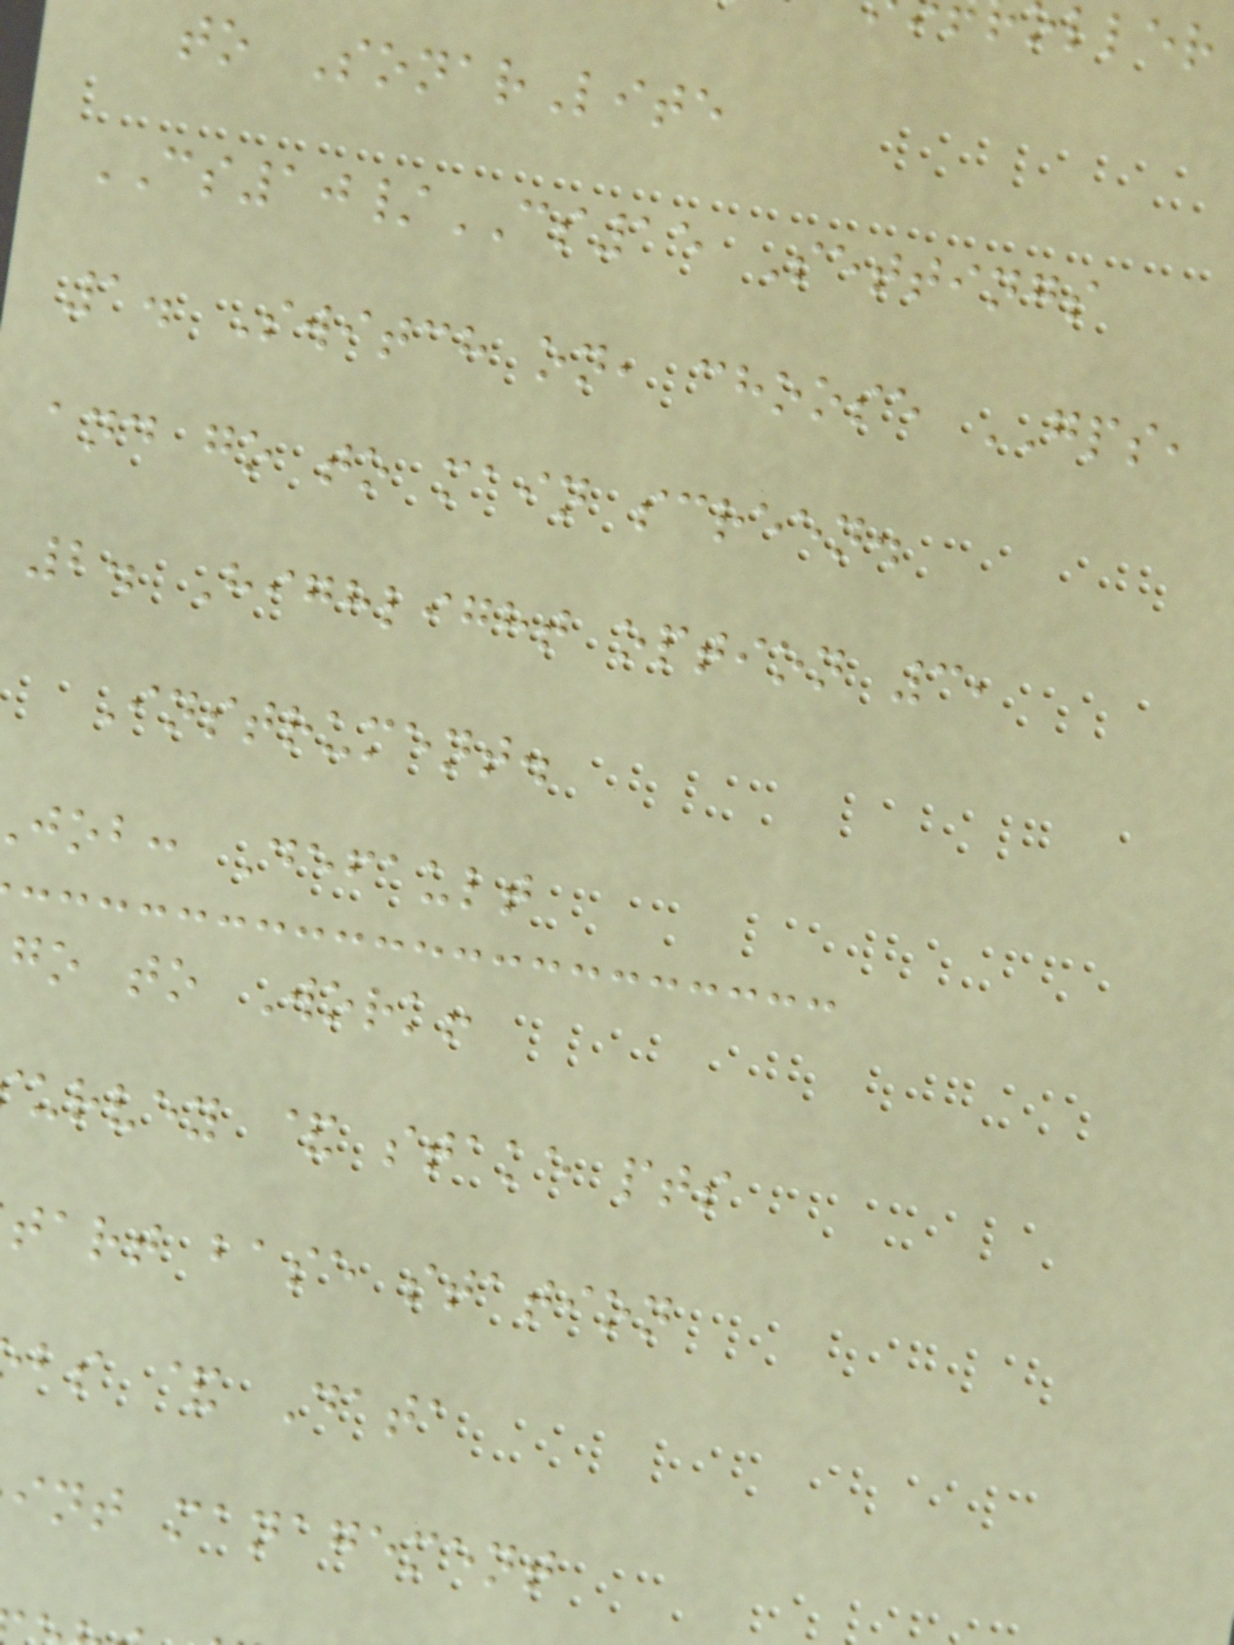to SonarLite
CS10/CS15 Settings
1. Switch on, choose GPS,
and go to main screen.
2. Highlight option 3,
Instrument.
job: Default
go to Work!
urvey & stake pts
tart base station
bs & Data
int management
